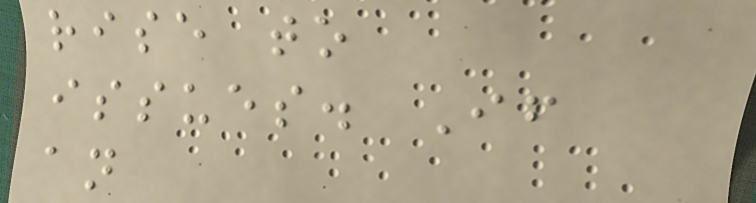rise to
issues. If
an
